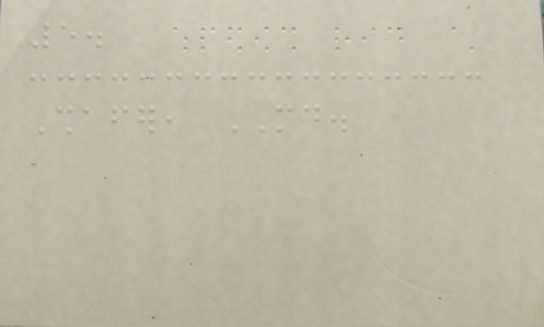5.
Shafer, MD.
